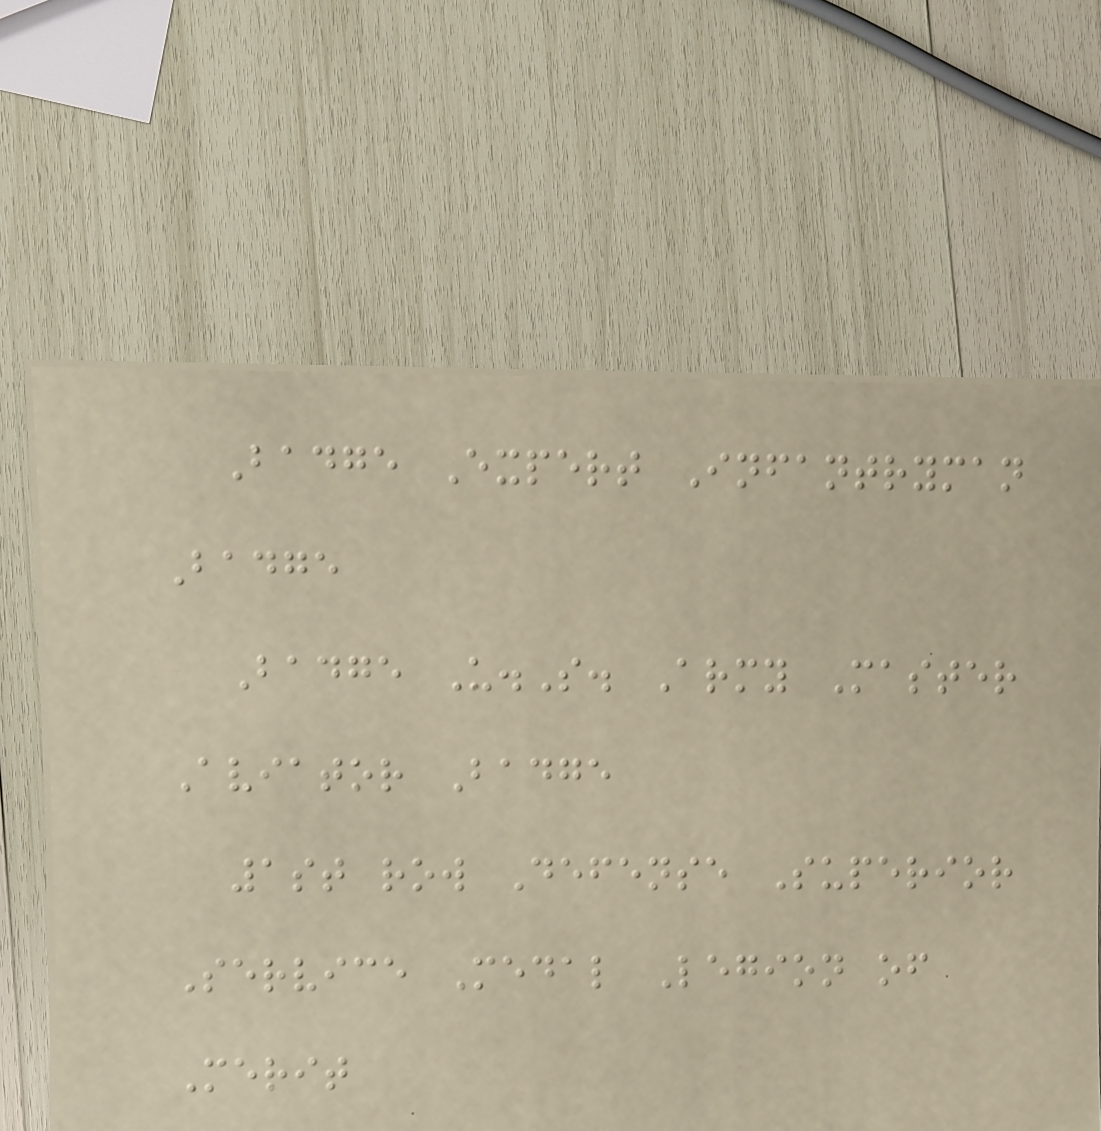Badge Expert Infantryman
Badge
Badge U.S. Army Master
Aviator Badge
1st row Defense Superior
Service Medal Legion of
Merit
